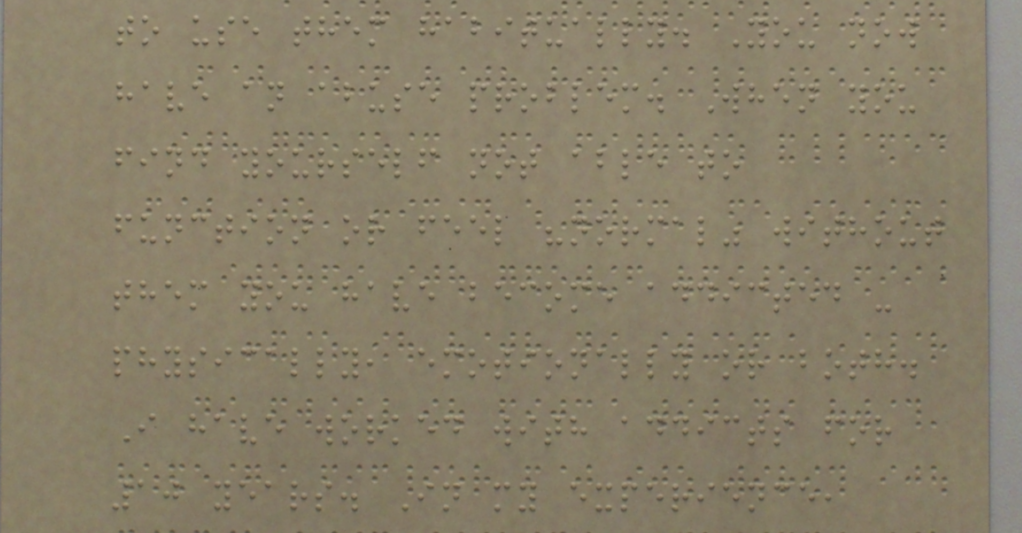to use them habitually. You now
have an abuse problem. When you
find yourself not able to
function or feel "normal" without
them you have become addicted -
physically, emotionally or both.
I have worked with addicts for
10 years. In my experience,
